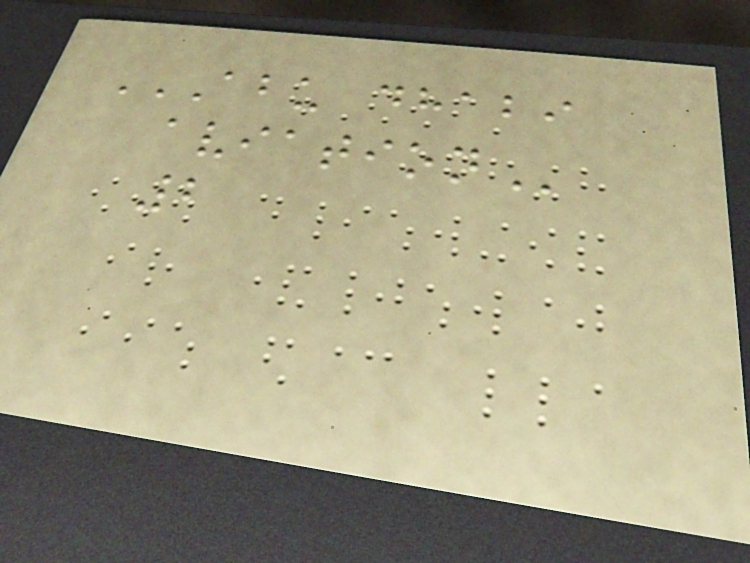ABU DHABI
AVIATION
2
